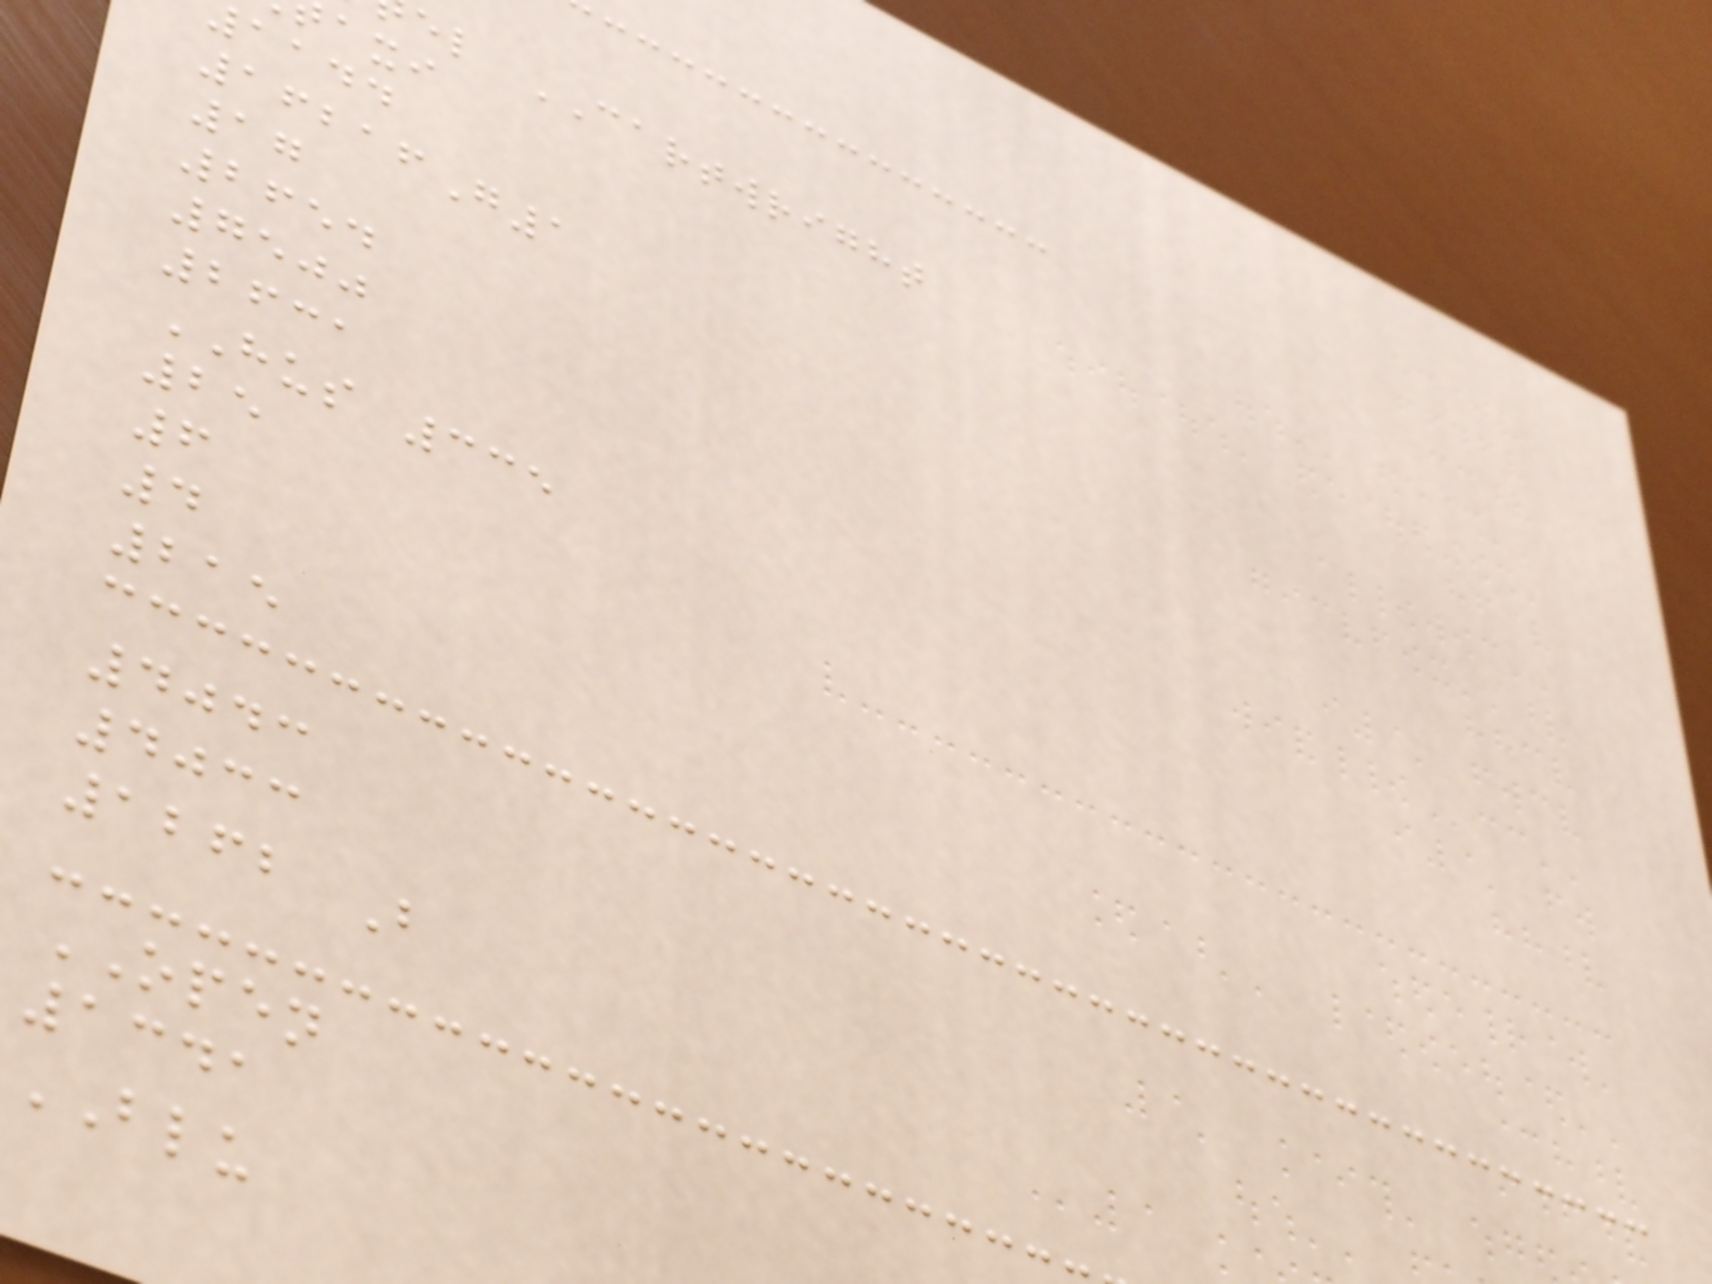el CARTWRIGHT
aadd
16216G1
17
2654
7500
2631
HUS 335
25
6
4
215
4043
4033
1262 B
OPEN
1341
BLU
